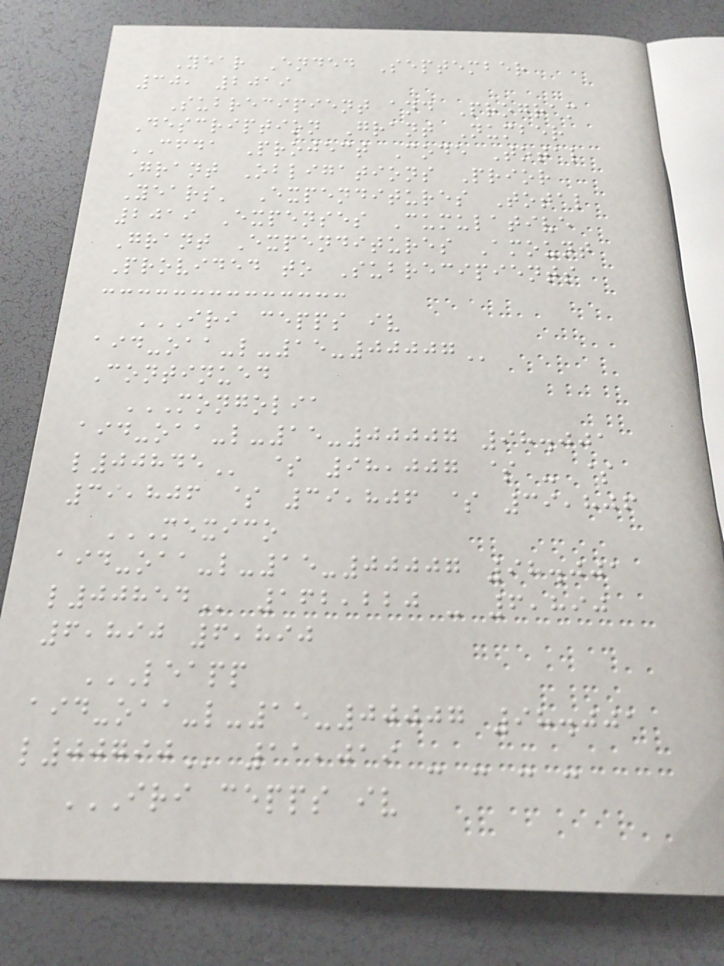Year Ended September
30, 2019
Subrecipient and Program
Description Grant Number
CFDA Project Code Total
Grant Obligations Prior
Years' Expenditures Total
2019 Expenses Cumulative
Grant Expenditures Amount
Provided to Subrecipients
IRI CEPPS IV
AID-OAA-L-15-00007
Continued
MONGOLIA
AID-OAA-L-15-00007 98.001
L00845 $ 98,007 $ - $
39,806 $ 39,806 $ 39,806
MEXICO
AID-OAA-L-15-00007 98.001
L00854 162,220 - 6,890
6,890 6,890
LEAPP
AID-OAA-L-15-00007 98.001
L00790 11,019 - - - -
IRI CEPPS IV
